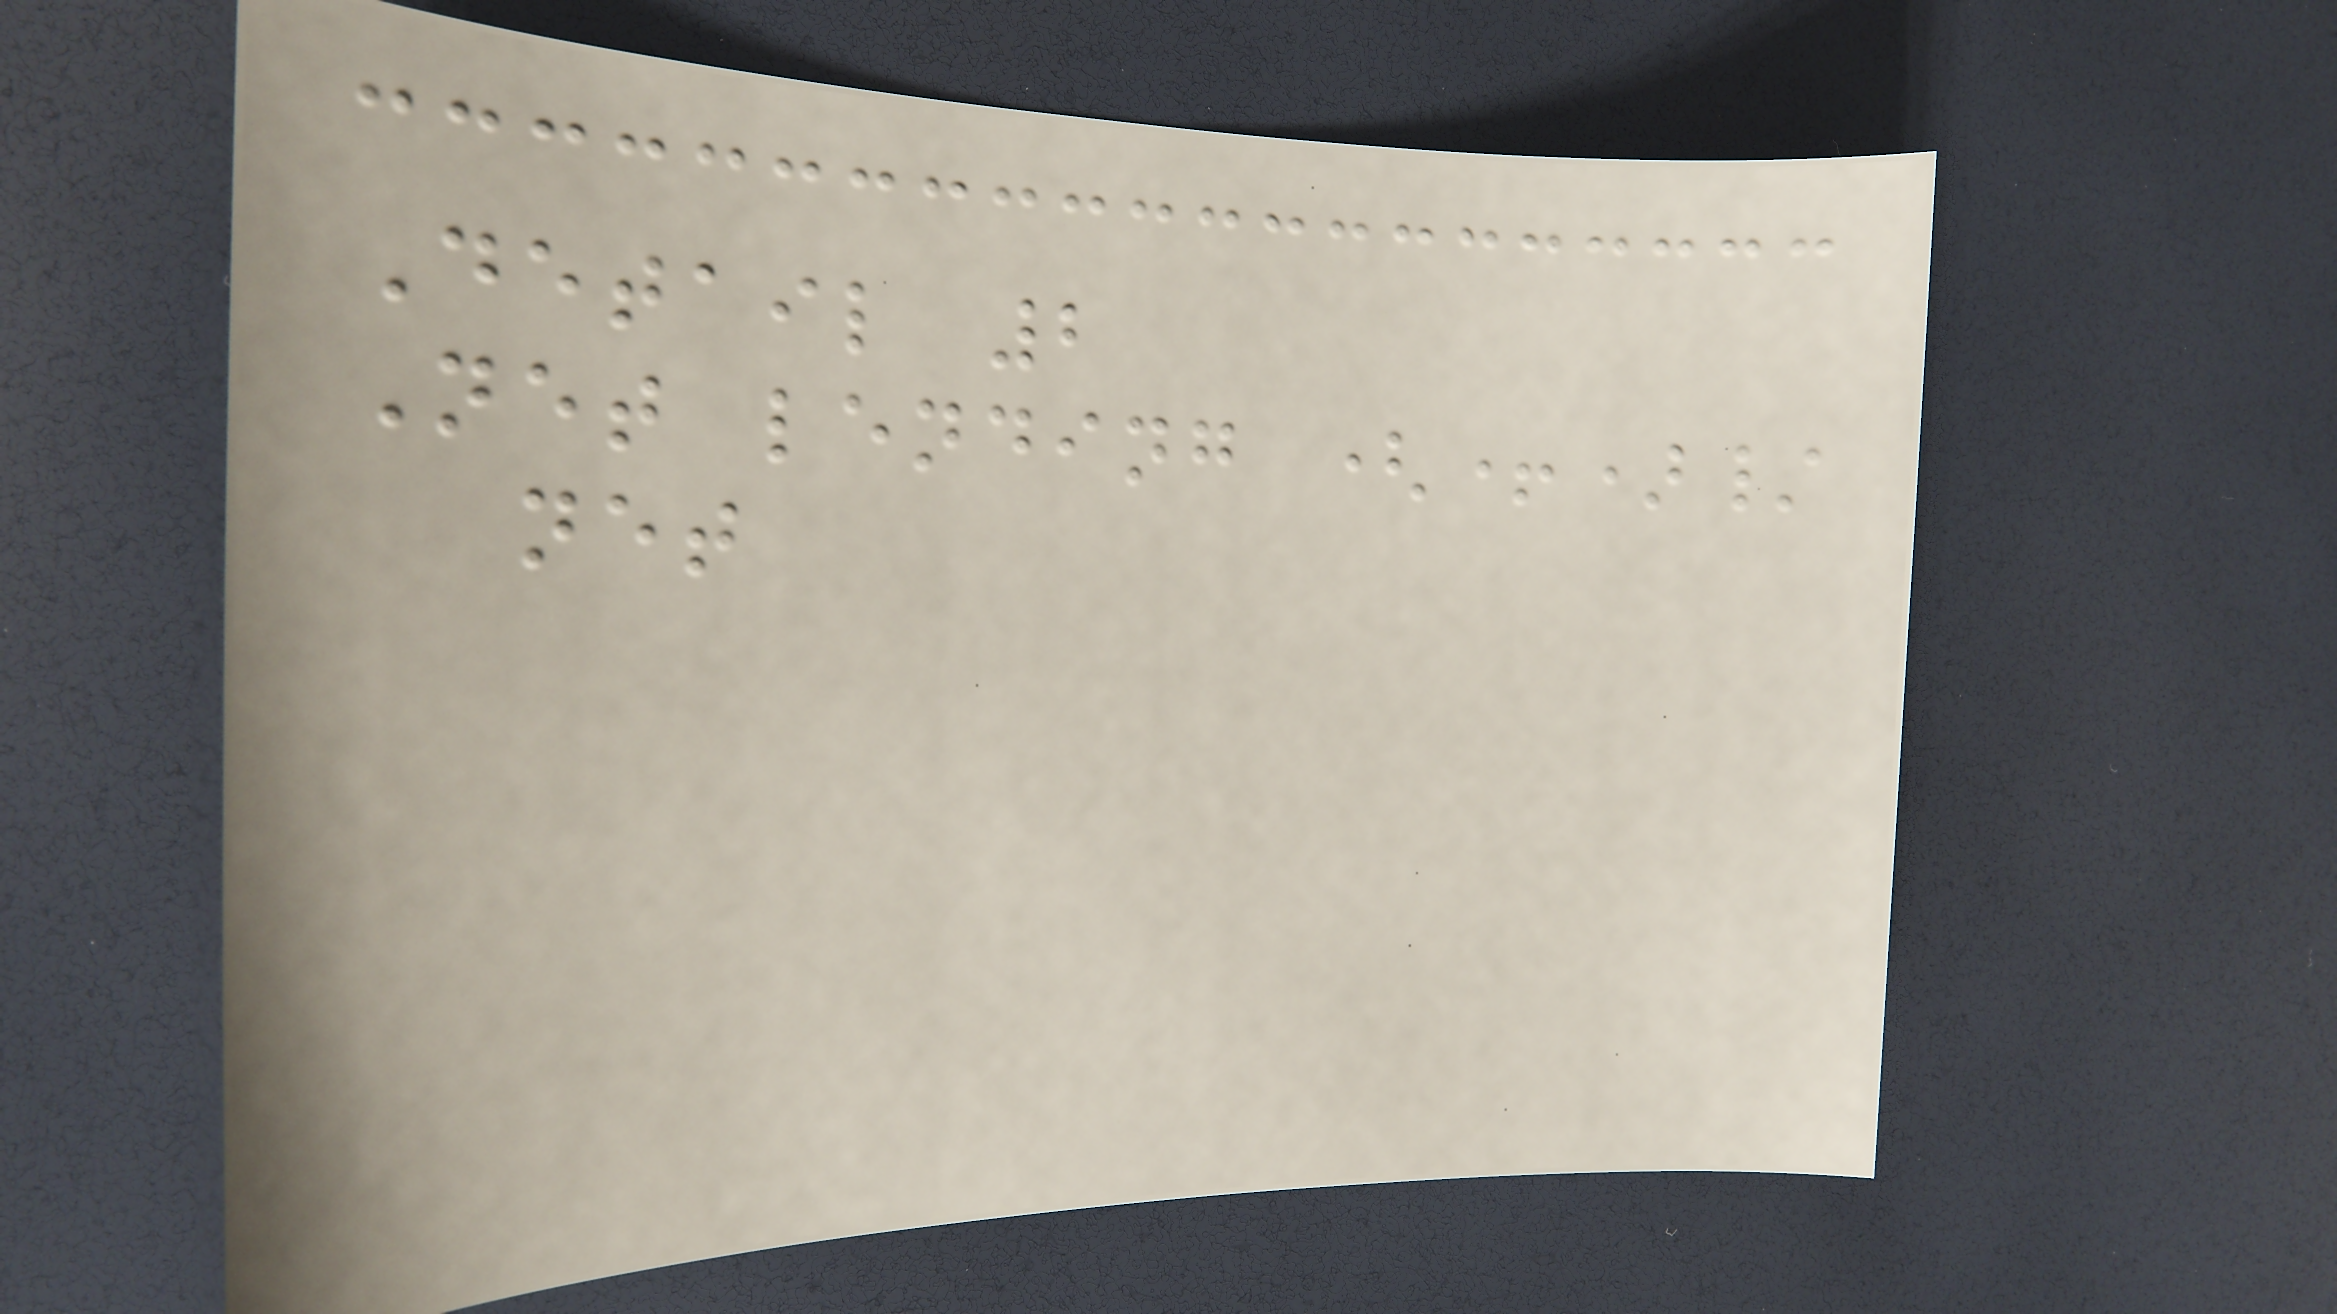Detail 2
Net lending (+)/
net
